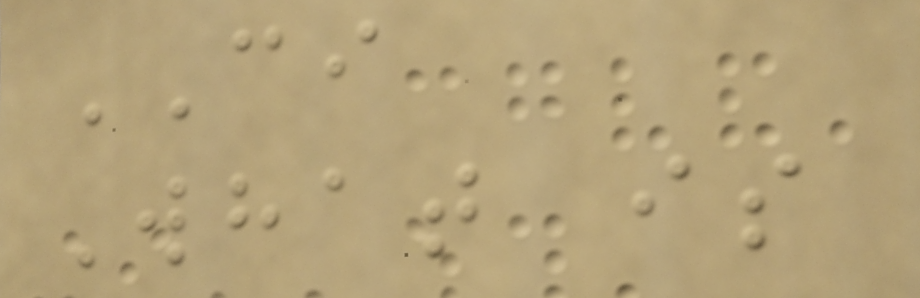CI
What is
